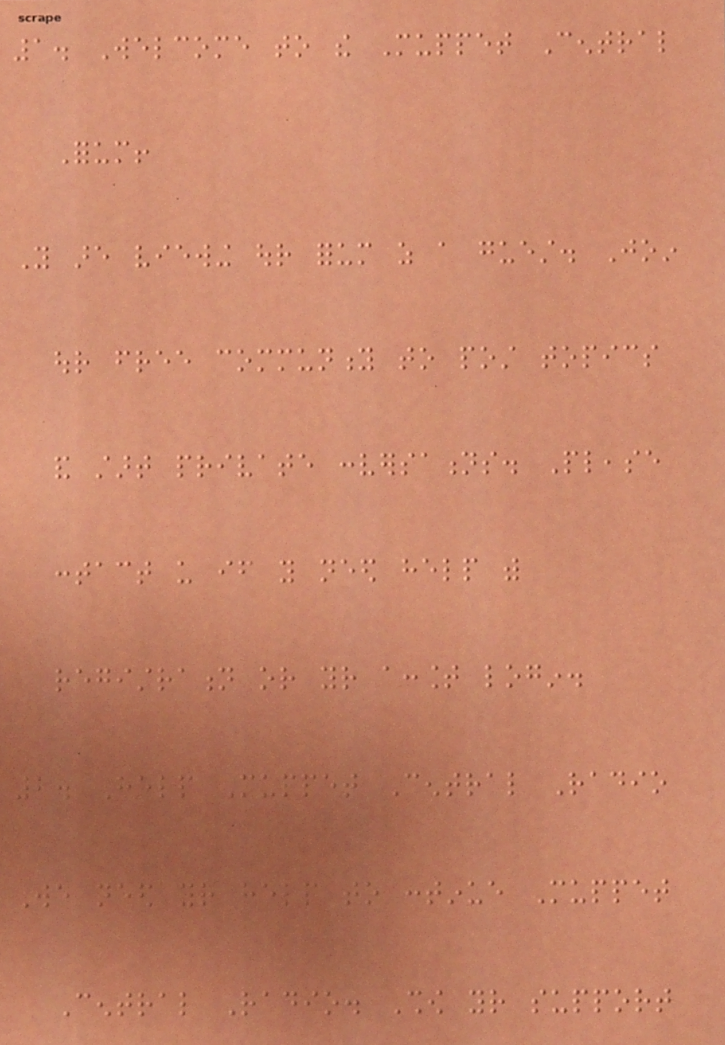1. Welcome to the Muppet Central
Forum!
You are viewing our forum as a guest. Join
our free community to post topics
and start private conversations. Please
contact us if you need help with
registration or your account login.
2. Help Muppet Central Radio
We need your help to continue Muppet
Central Radio. Show your support
